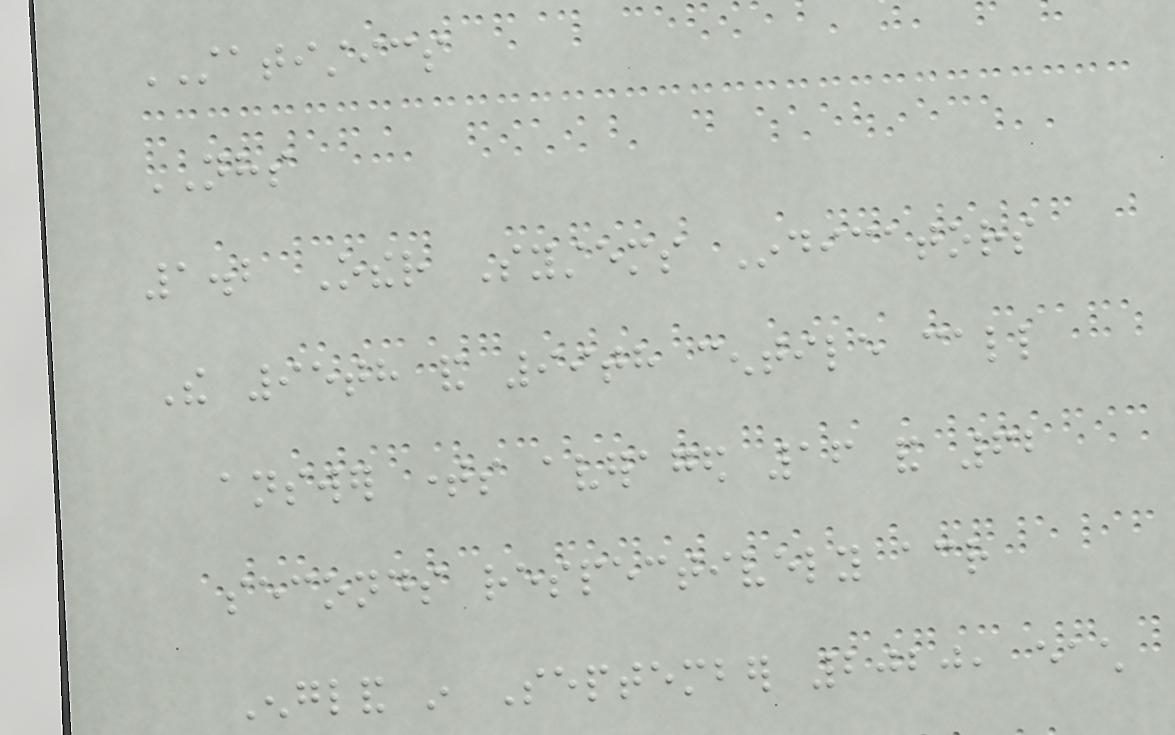STATISTICS
NHS
1.2 Other Systems Indicators
The 95th and 99th centile call
answer times averaged 16 and 62
seconds respectively across
England in September 2020, each
